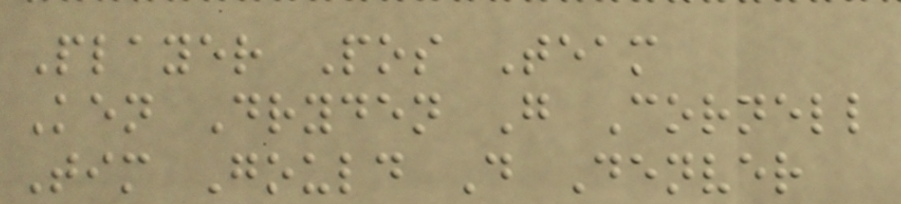Player Pos Team
Ken Dryden G Cornell
Tim Gould D Denver
